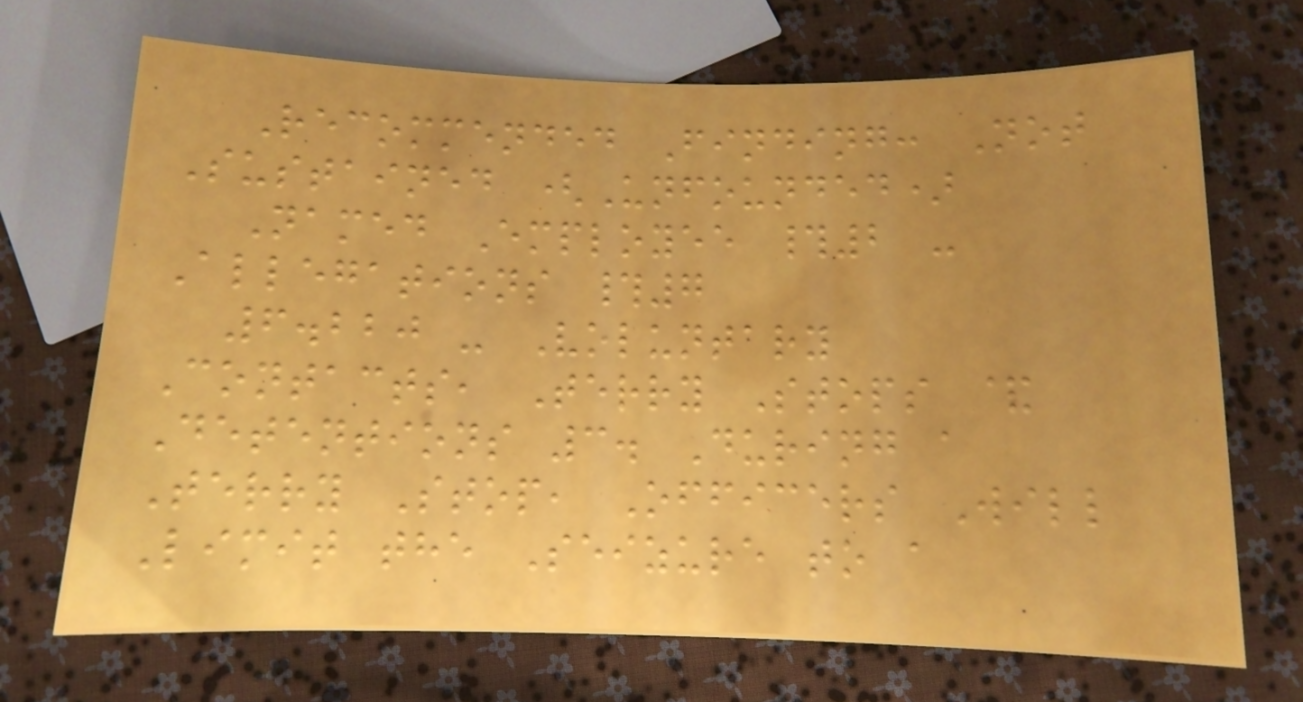Recommended Finding: Not
Sustained (Unfounded)
Named Employee #2 -
Allegations #7
6.220 - Voluntary
Contacts, Terry Stops &
Detentions 3. During a
Terry Stop, Officers Will
Limit the Seizure to a
